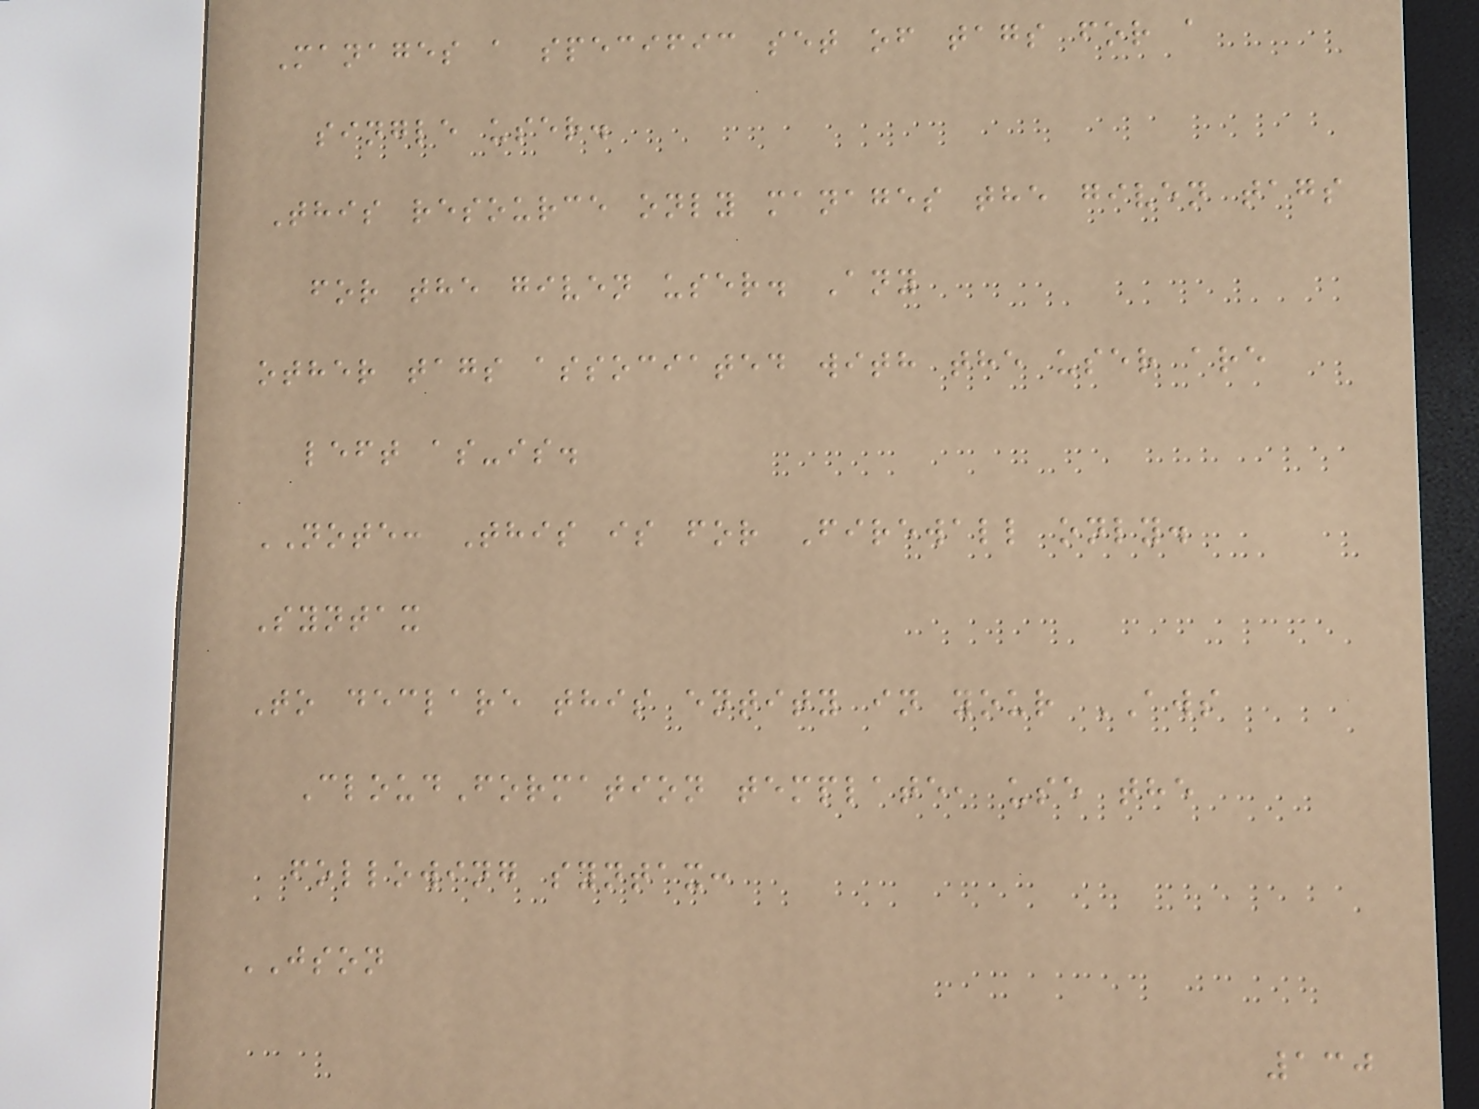Manages a specific set of tags for a
single user.
This resource only manages the given tags
for the given user. Any
other tags associated with the user are
left as-is.
NOTE: This is for Firewall only.
Syntax
To declare this entity in your AWS
CloudFormation template, use the
following syntax:
JSON
130
